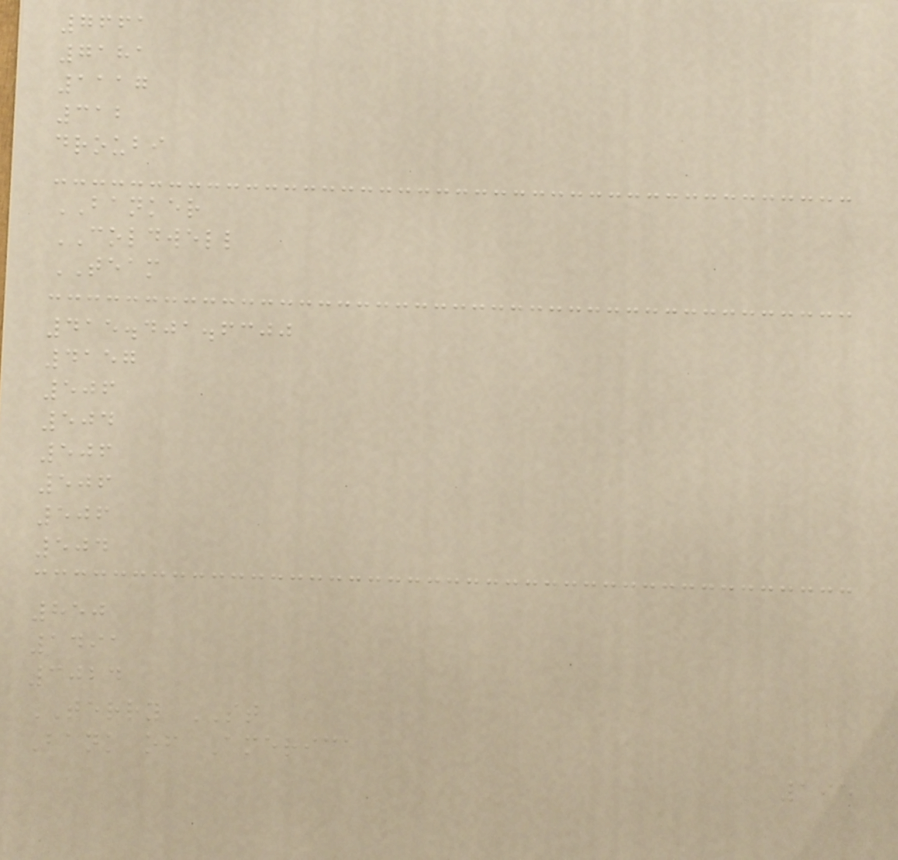7661
7181
1117
312
droubi
BANKER
COLDWELL
TEAM
415.401.6300
4157
506
504
506
506
506
504
850
1491
3024
TERRY ST
Bank of America
195
